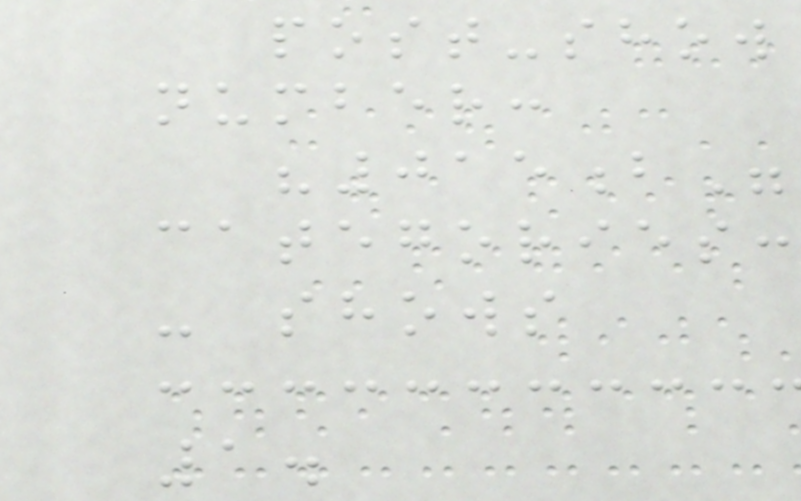post-show
number:
"015b"
categories:
- shows
1.
